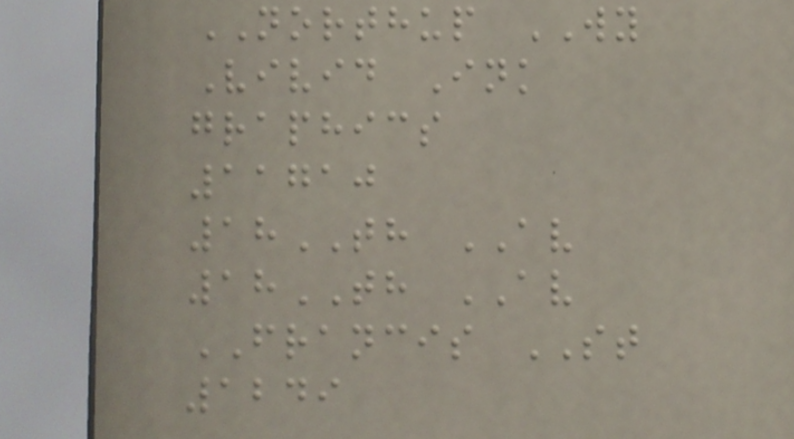NORTHUP WY
Vivid Ink
graphics
11710
18TH AV
18TH AV
FRANCIS ST
1249
